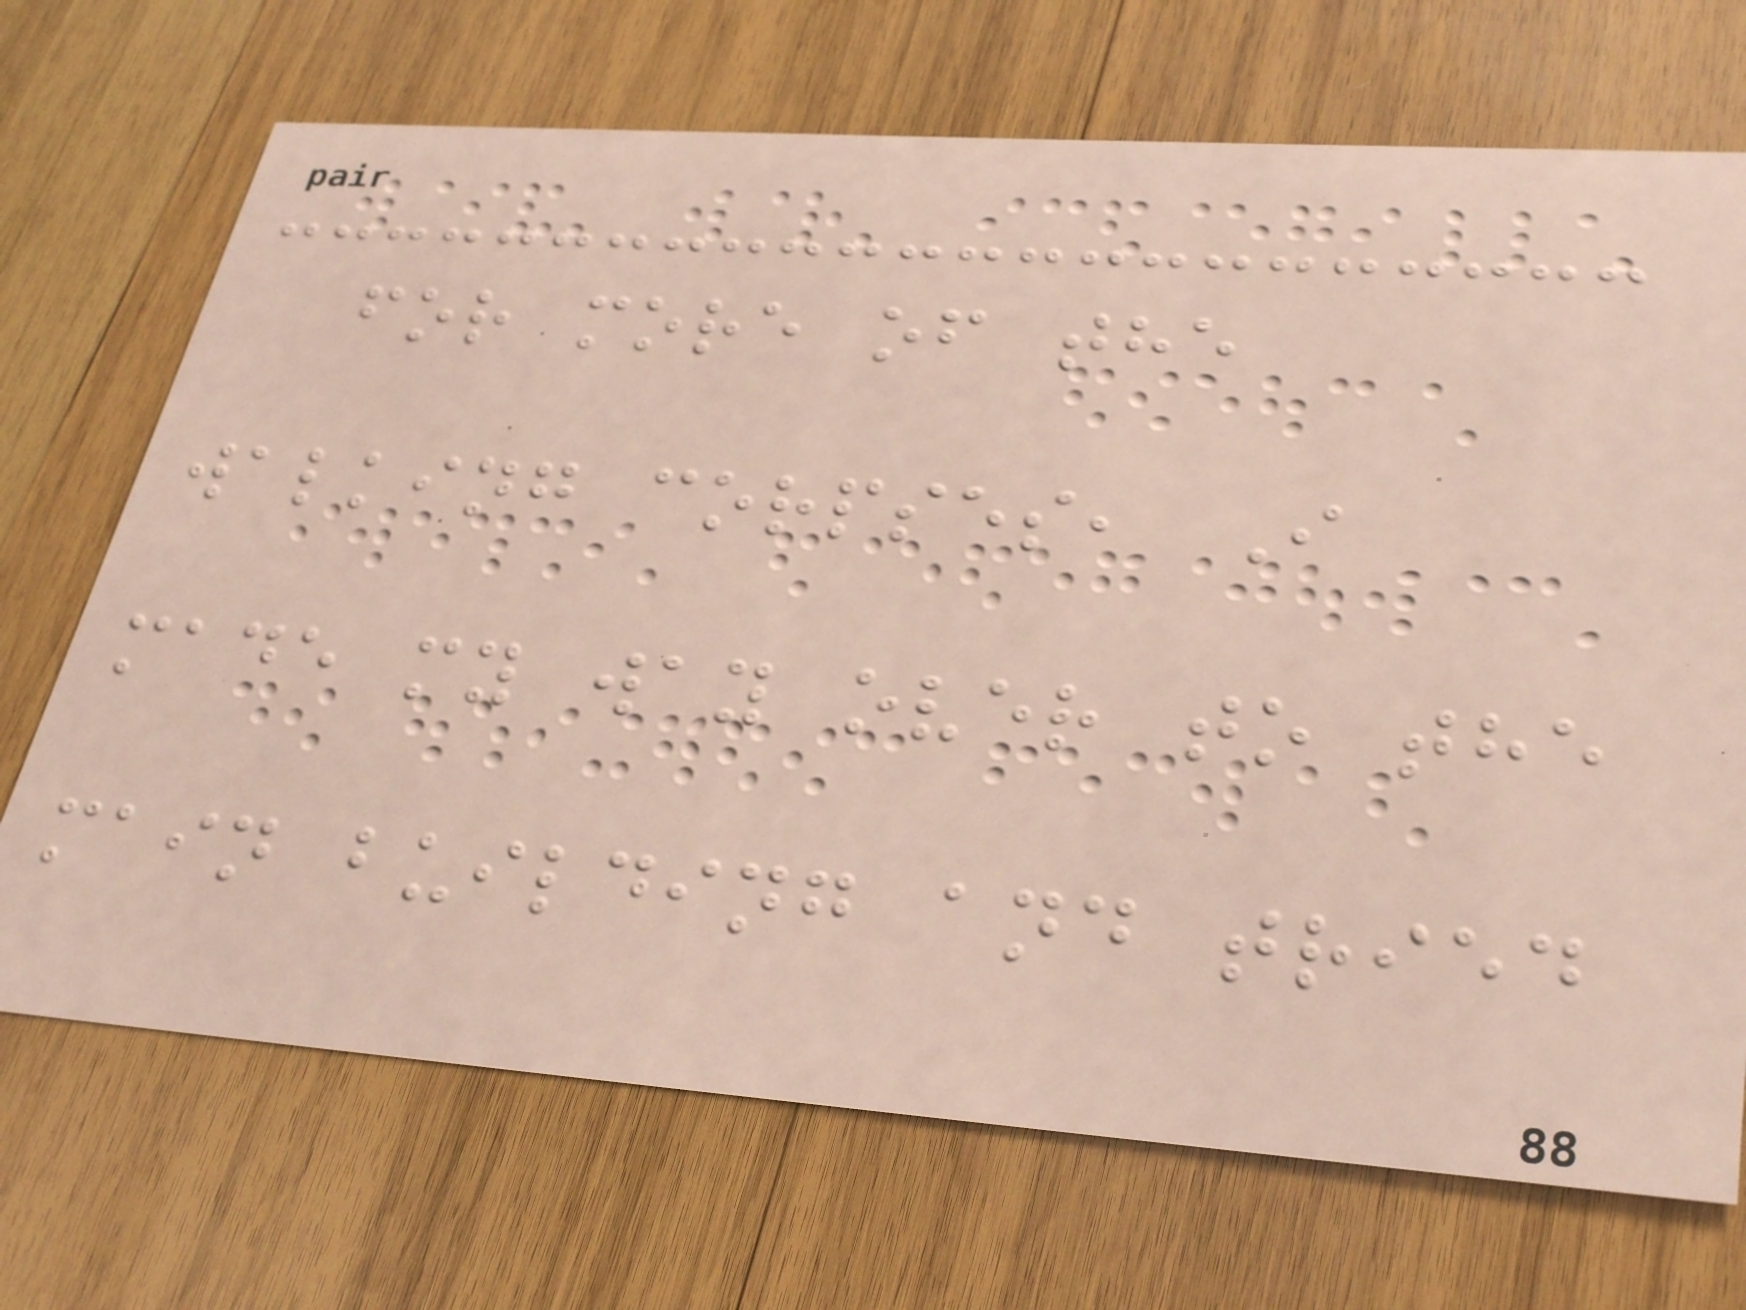for more of the
walking corpses, I
made my way over to the
main building and tried
